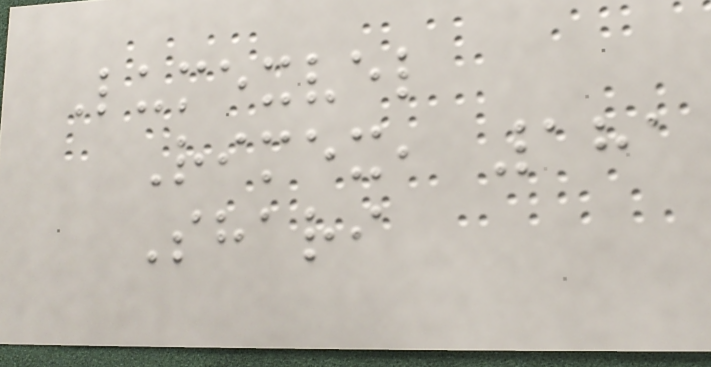Lumexvel
Rimex, 181
Shari
